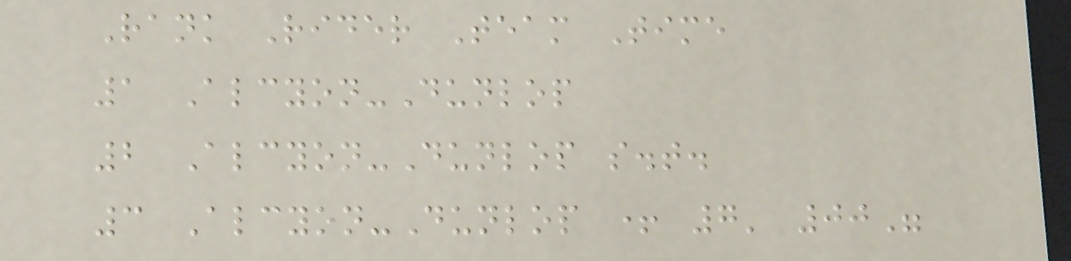Rank Rider Team Time
1 Alcyon-Dunlop
2 Alcyon-Dunlop s.t.
3 Alcyon-Dunlop + 7' 00"
